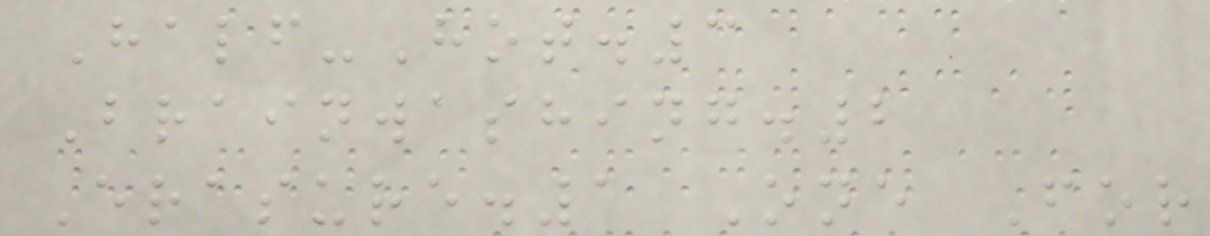Half-Hot.3
Brainwashing.2
Erasure.1 One For
